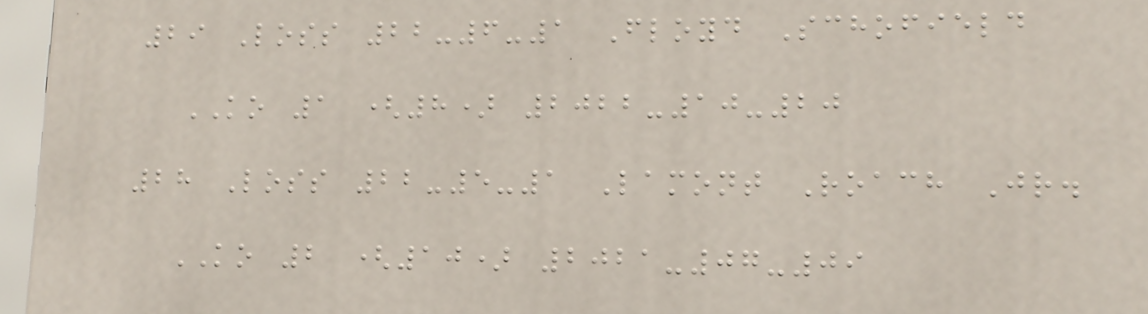29 Loss 22-6-1 Floyd Schofield
KO 1 (8) 2022-10-20
28 Loss 22-5-1 Lamont Roach Jr.
KO 2 (10) 2021-07-09
